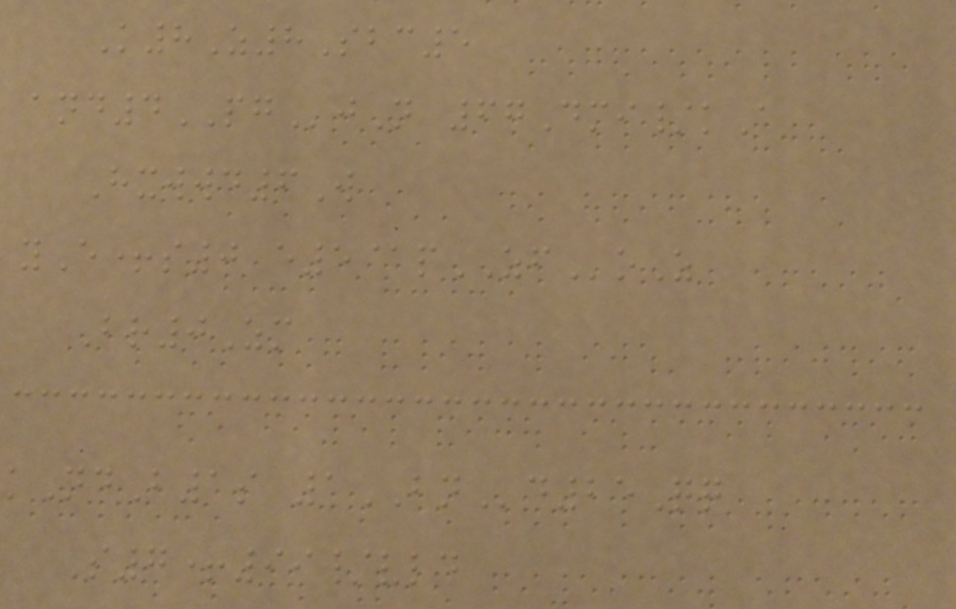K8Z8Sbc5
and4PGjN 67Dmi/kA
Hxwwd6W
yE+s0 e5@pZFoZ
Br0Zm
kNdB1s 1BNd25Qq
S7+99/vld
